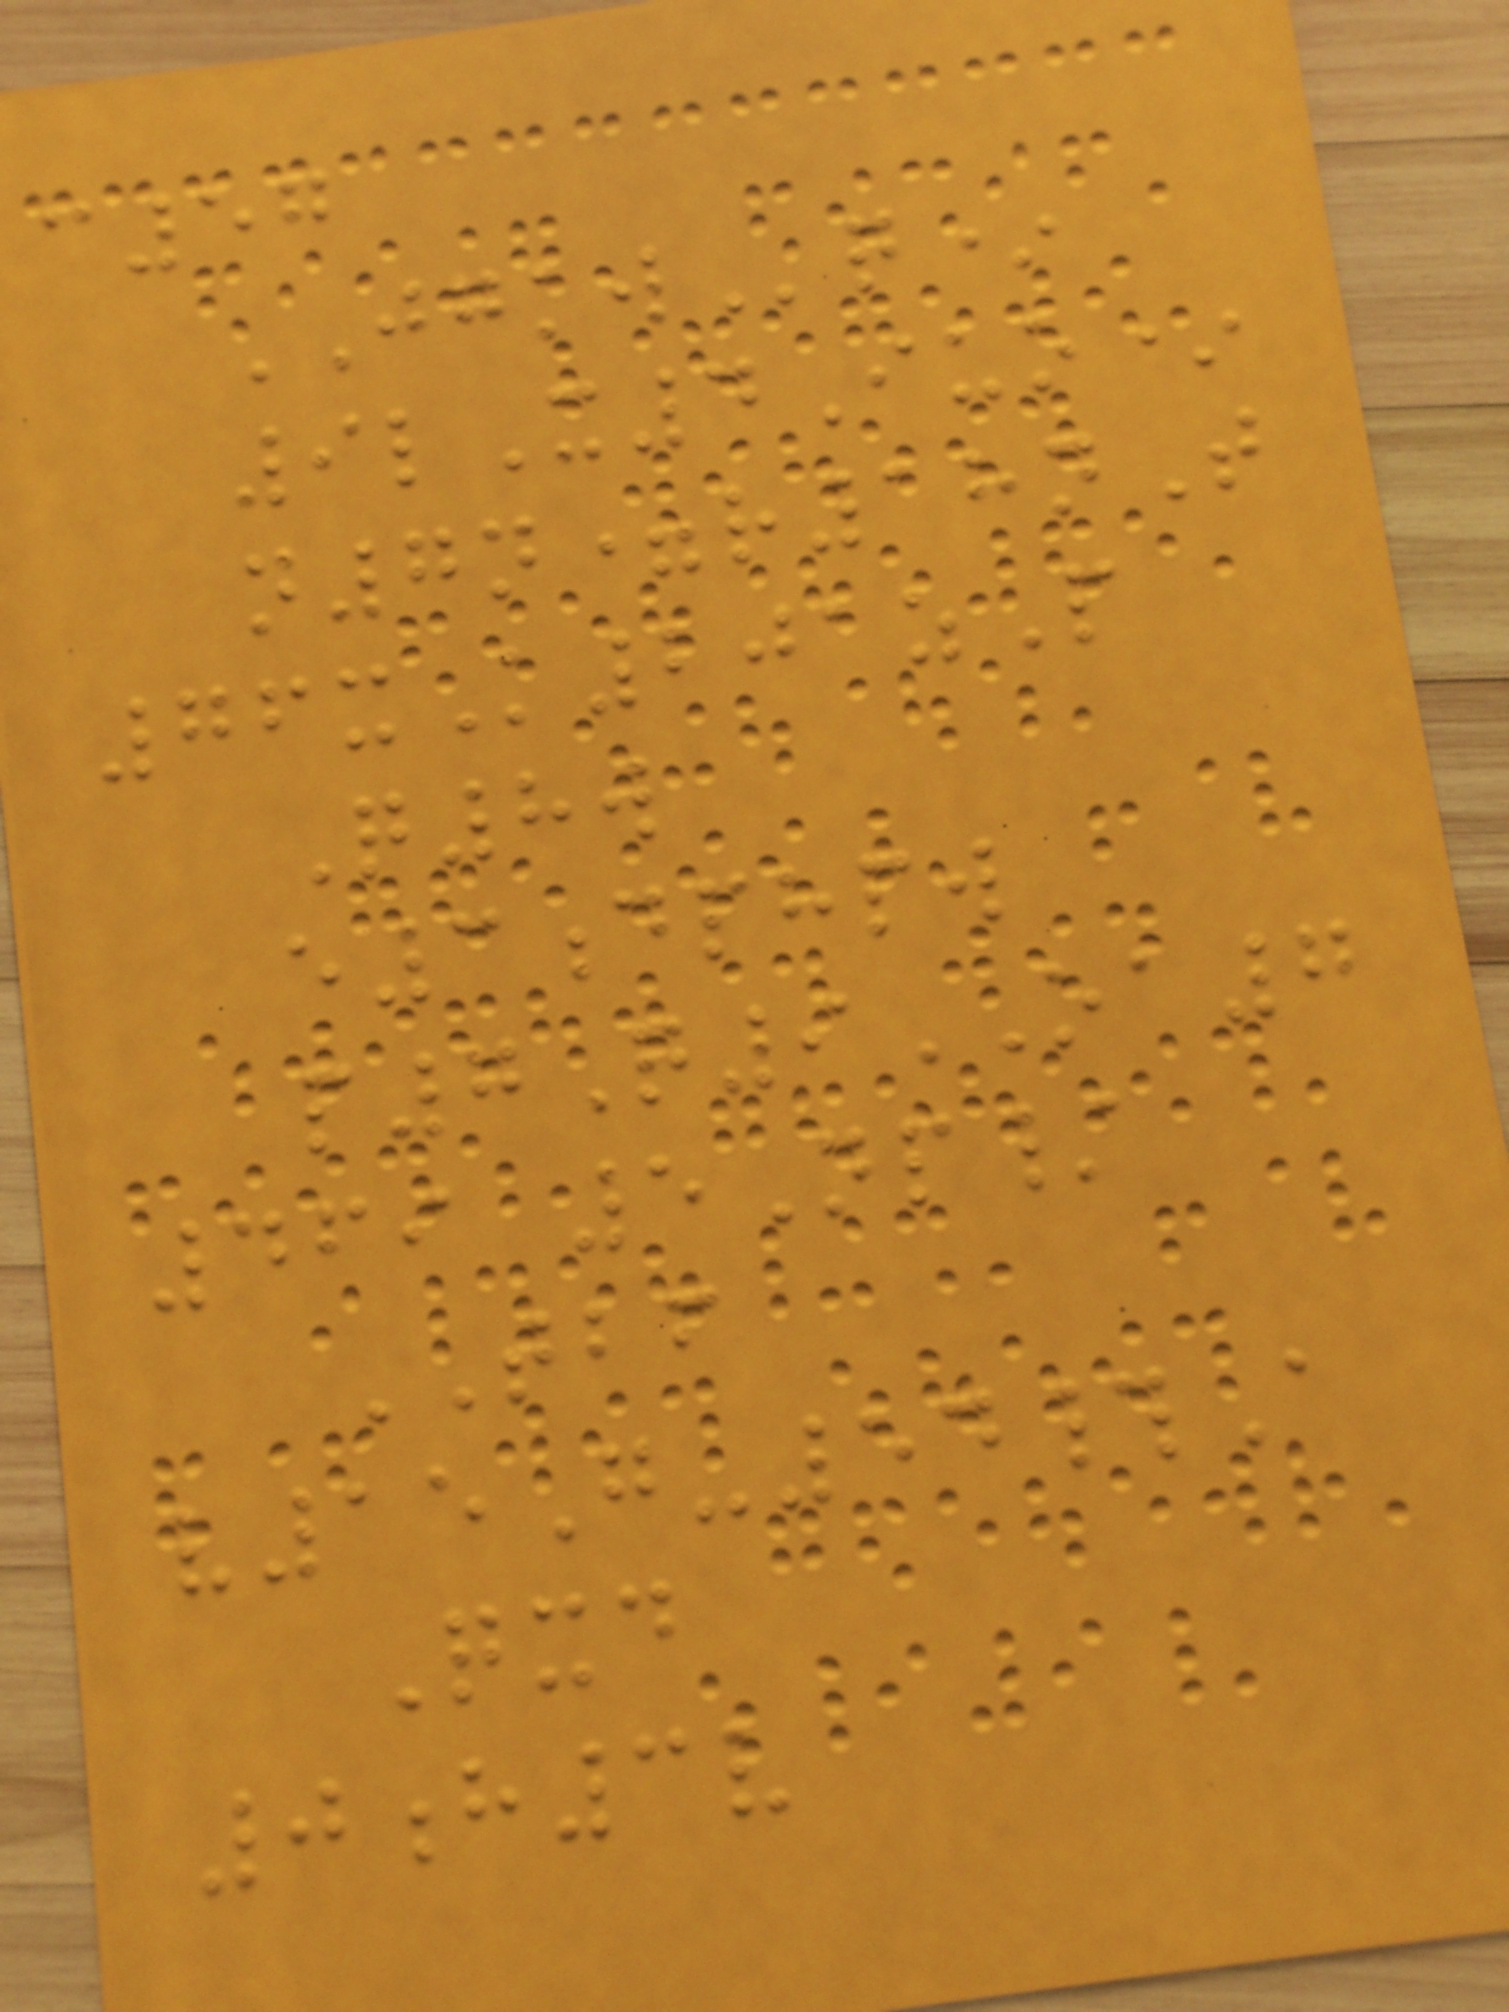c57
JGKWq*
9lX4Iuo*
n7n=r18nT
76xK201zP
Q8w
e3dphpw
p7Q9OA7
469 5Np/
TBF
v15G-54#A
Qxd
0h3v
